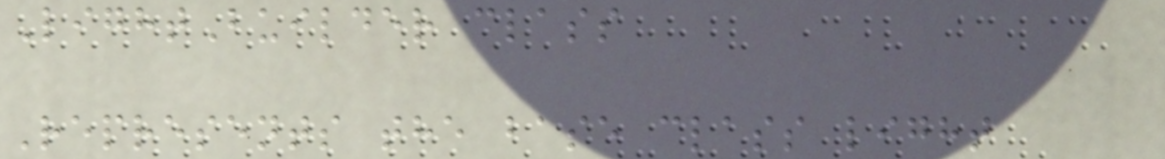LightBuilder class
Represents the base class light
